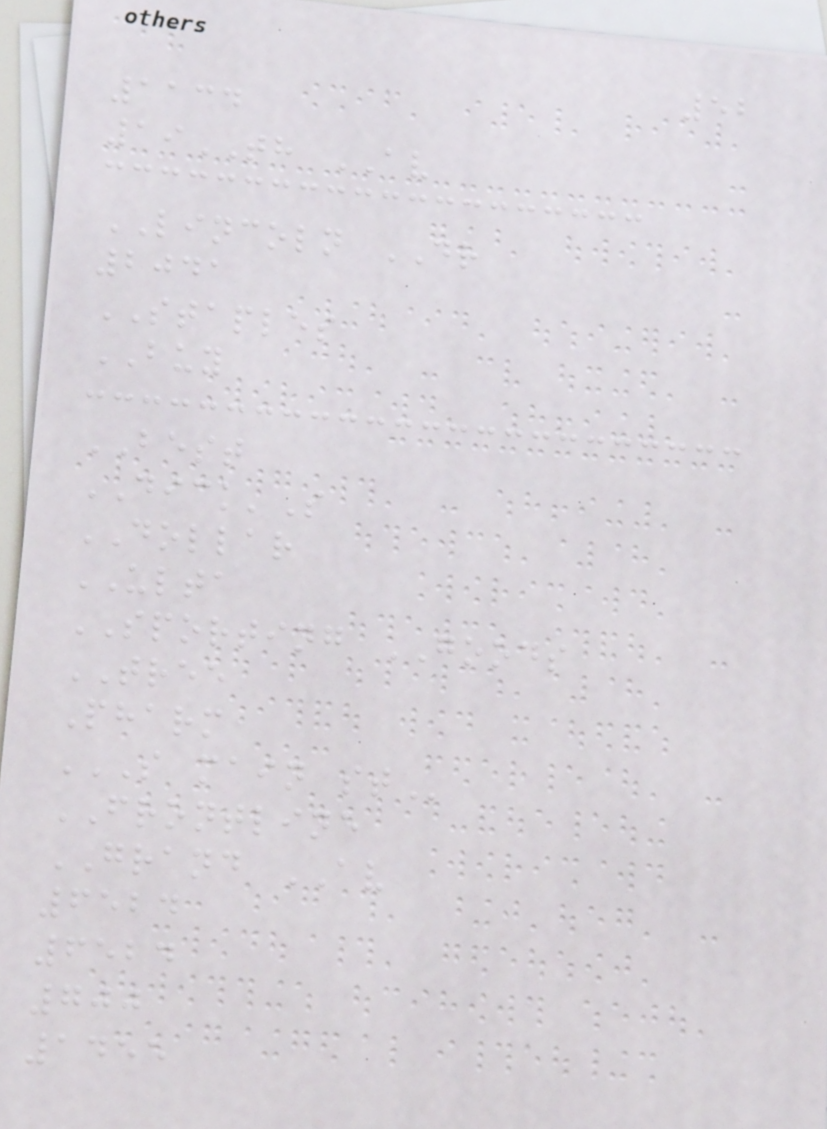52
1134
19TH AV
LINCOLN DR
2041
STAPLES
BUY
BEST
DICK'S
DOLLAR
ULTA
SPORTING GOODS
TREE
Pharm
S MAIN ST
FRONTLINE
GRAND AV
6524
6524
700
1455
